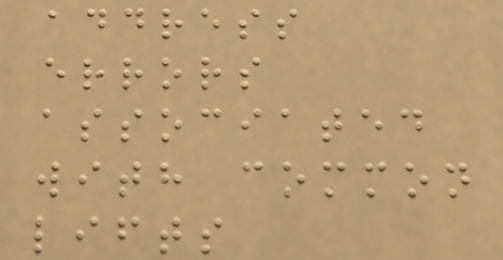address
errors
associated
with common
lifts
